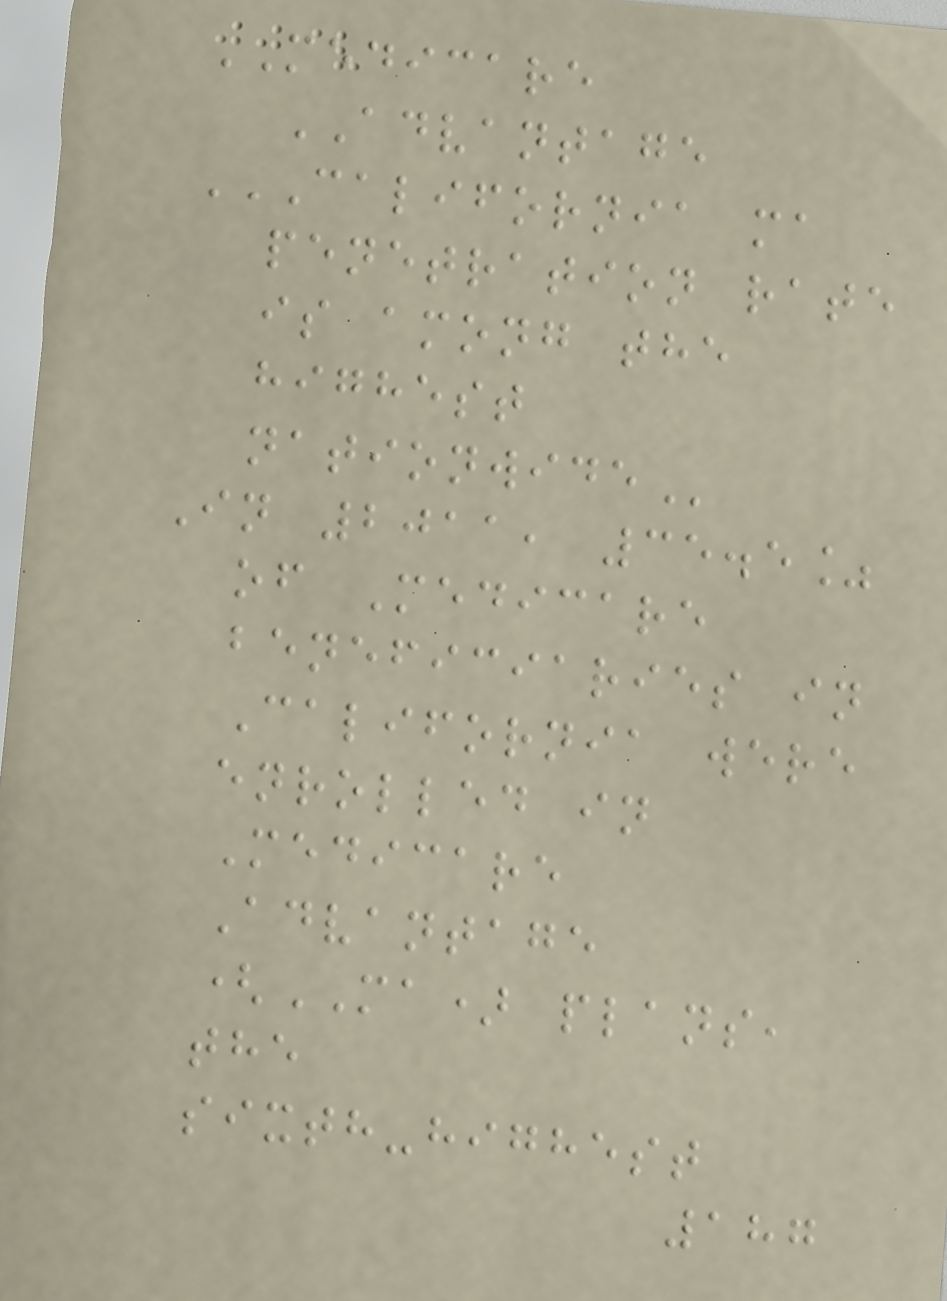MEDICARE
ADVANTAGE
CALIFORNIA MA
PENETRATION RATE
IS AMONG THE
HIGHEST
NATIONWIDE
In 2011, 35.5%
of Medicare
beneficiaries in
California were
enrolled in
Medicare
Advantage
(MA) plans,
the
sixth-highest
187
